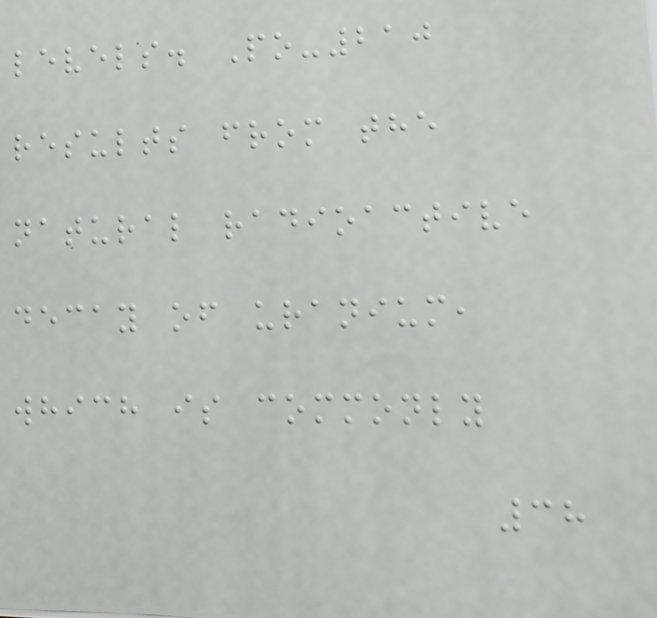levels. Po-210
results from the
natural radioactive
decay of uranium,
which is commonly
38
